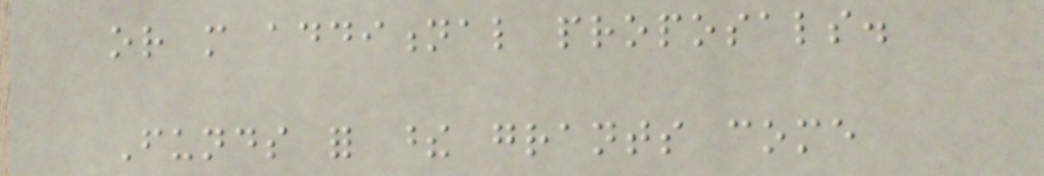or more additional proposals.
Funds for these grants come
